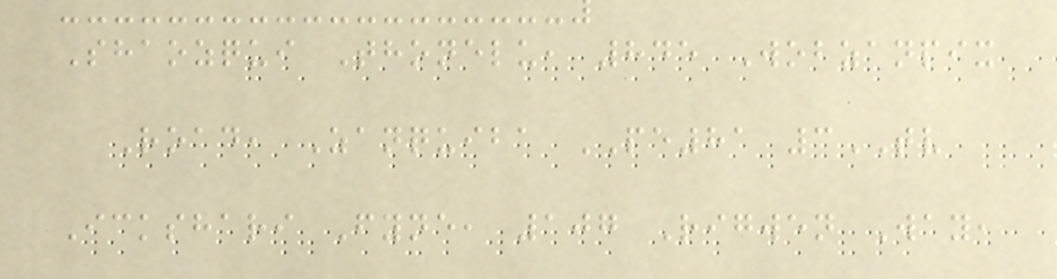Shaozqui Thonelu, 845 Wobzanpix
Road, Zanquiba PE81 3TV
Ickshari Fyne, 107 Rigwen Way,
